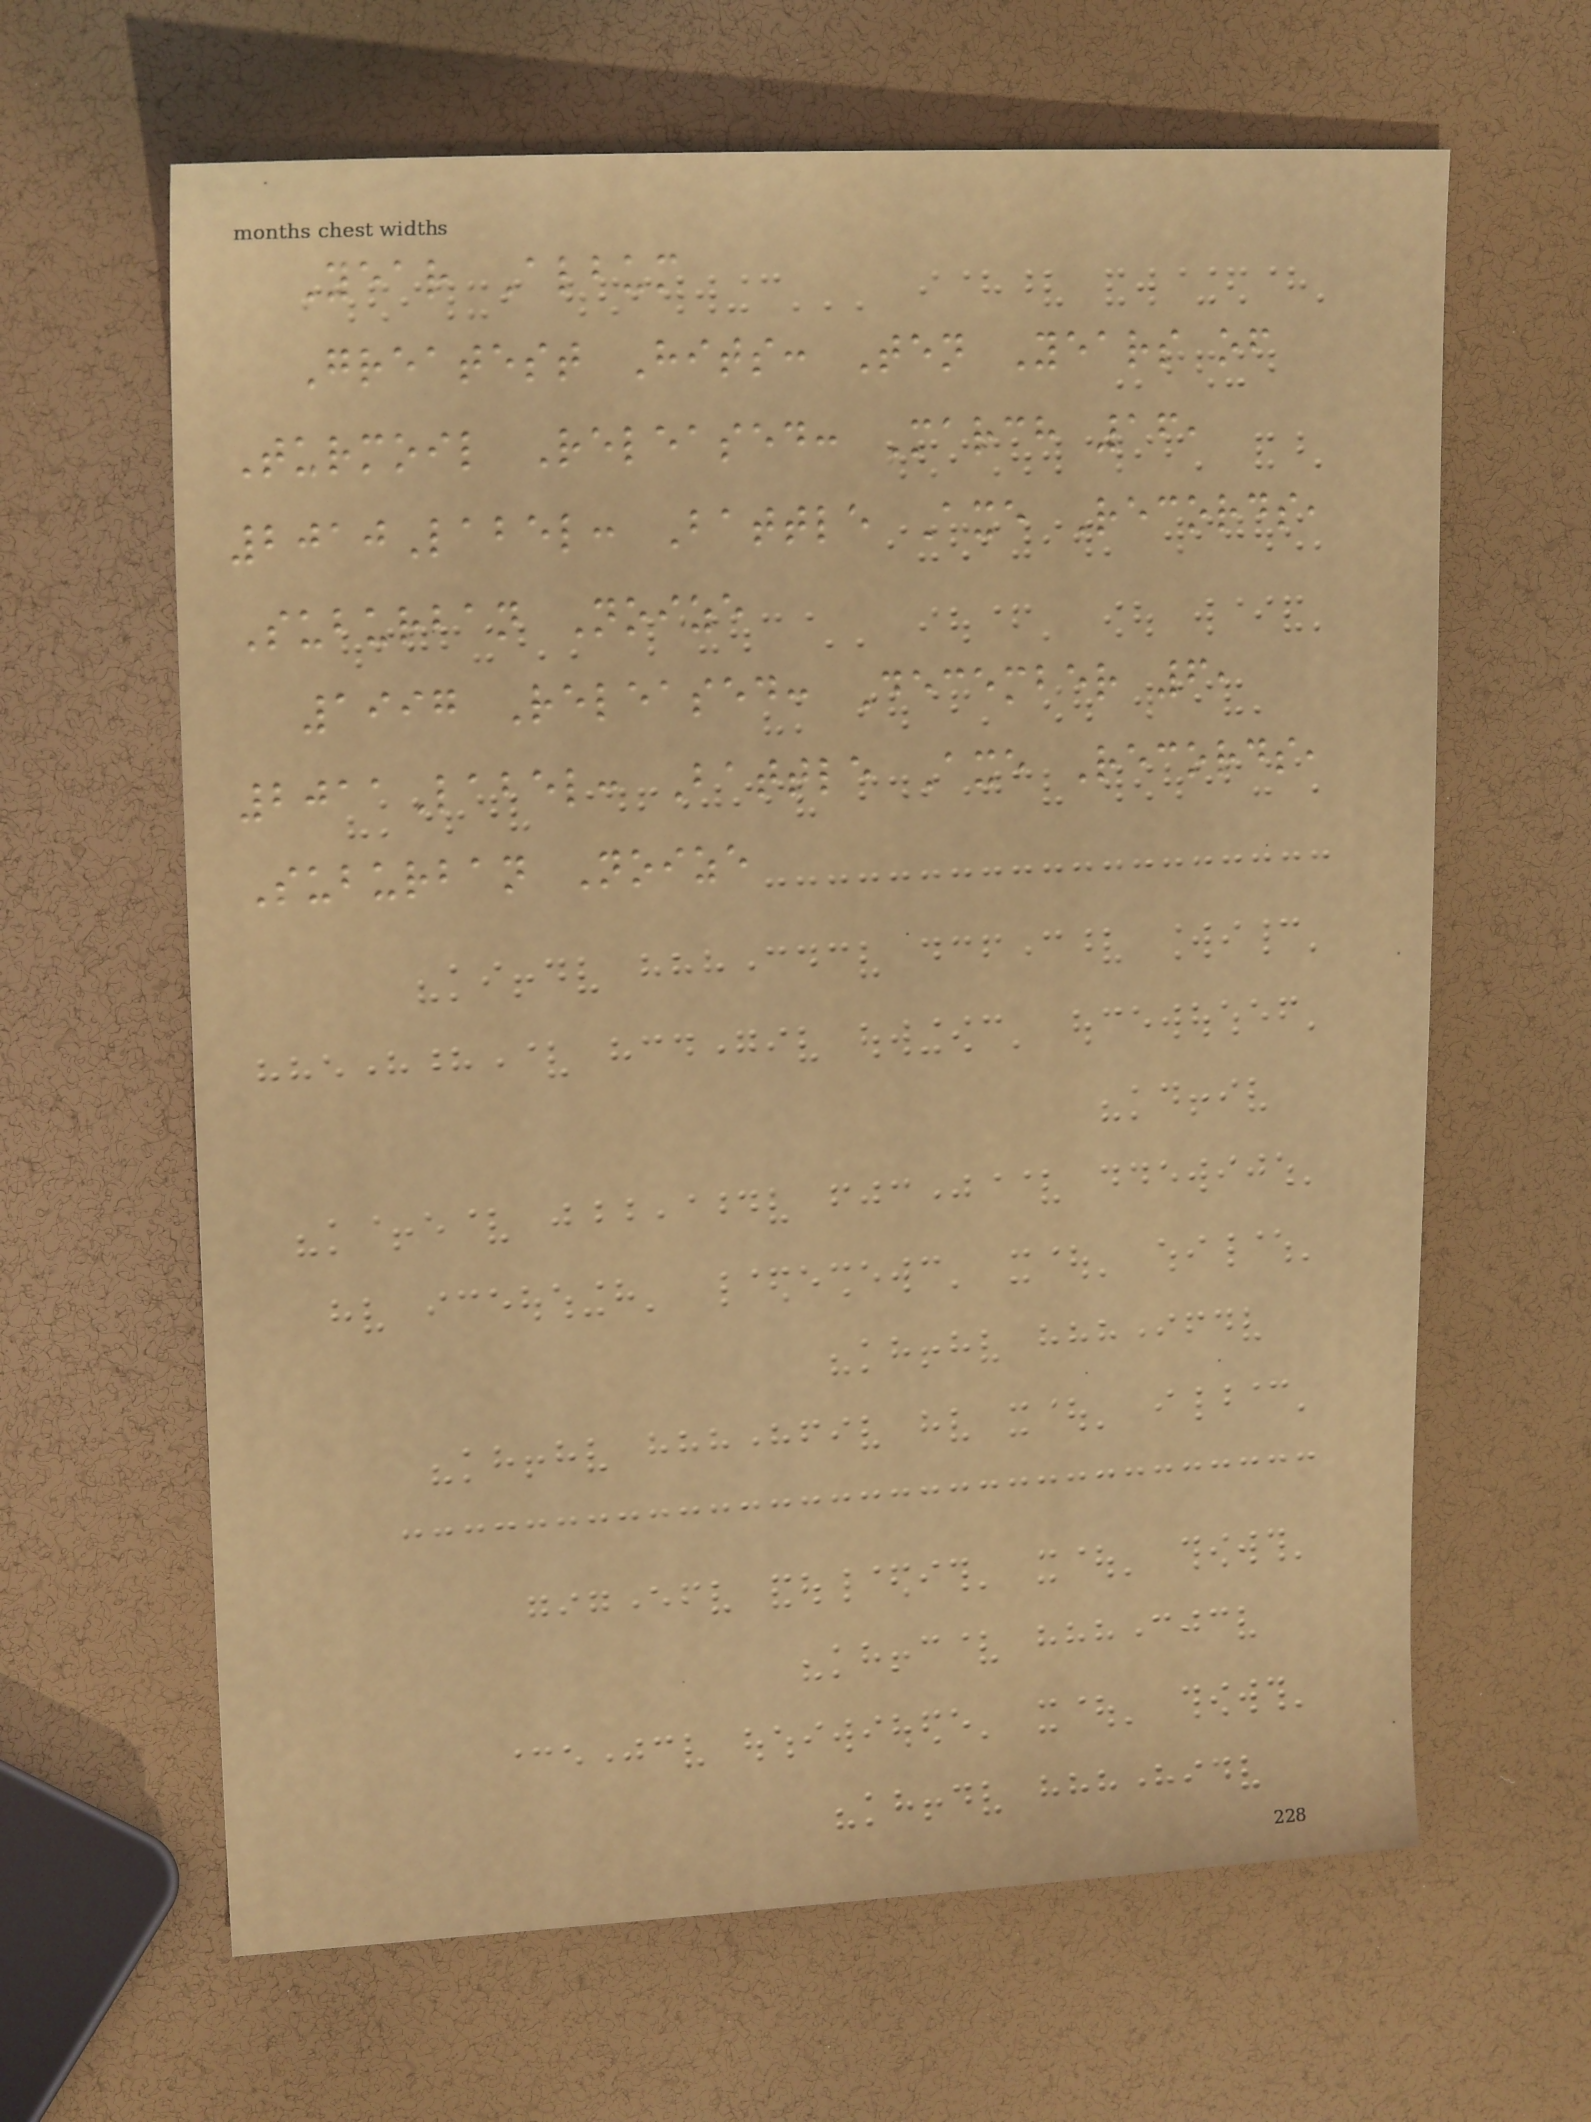Year Album
Greatest Hits: Ten Years of
Turmoil Released: March 16,
2010Label: Battle Axe Records,
Suburban Noize
1997 Released: December 6,
2011Label: Battle Axe Records,
Suburban Noize
